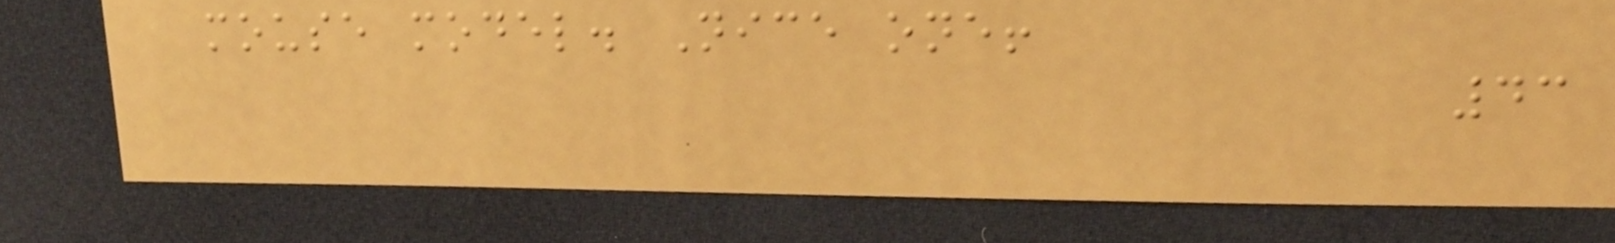mouse model. Nice one!
43
